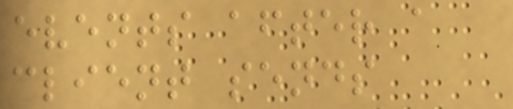events after a
client sends
